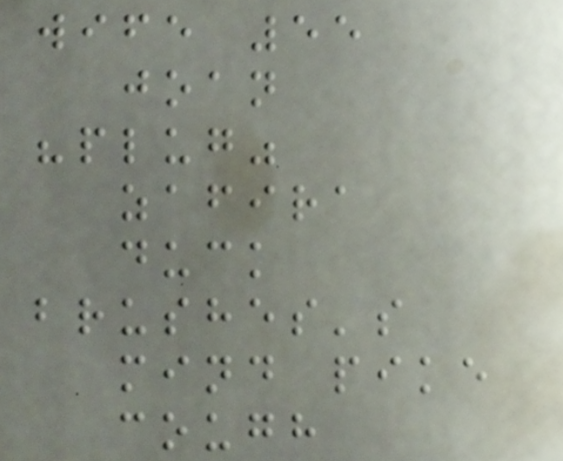wife 55
joan
"plug"
zafira
duck
brushes's
mind pike
cough
